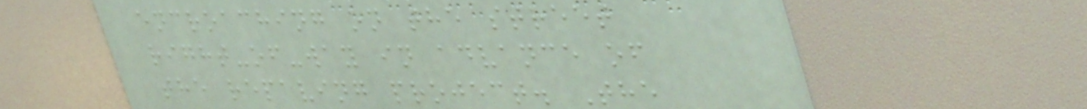encroaching on the street
right-of-way in advance of
the repaving project. The
